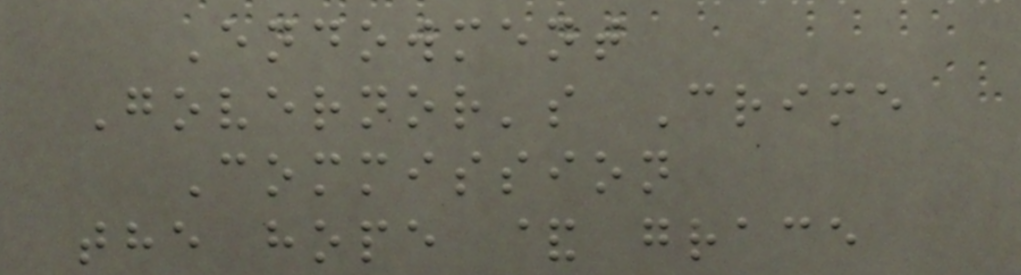Endowment
Governor's Crime
Commission
the hope & grace
